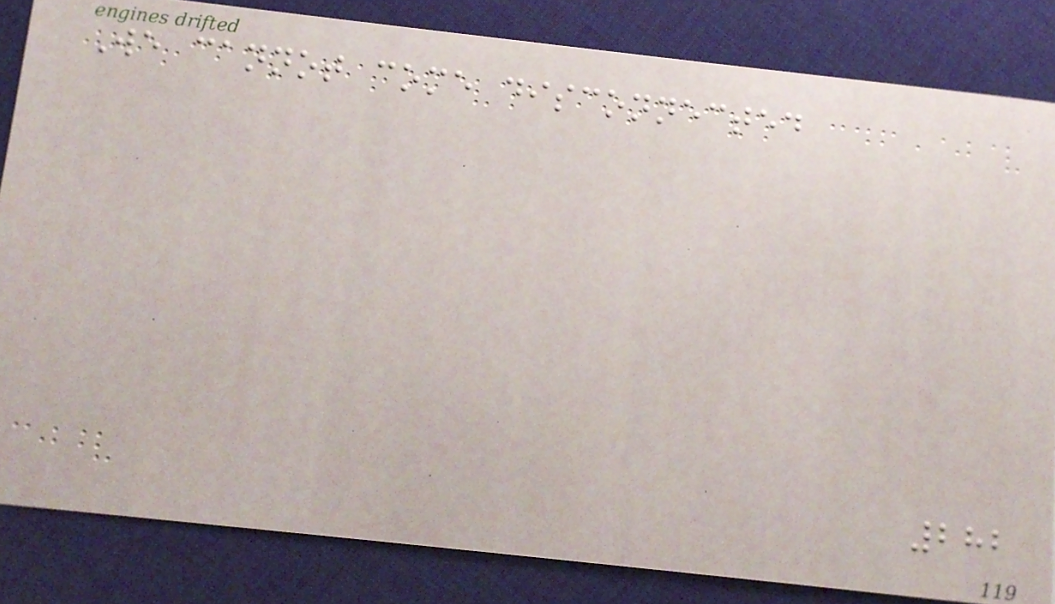We cannot come disconnected
282
